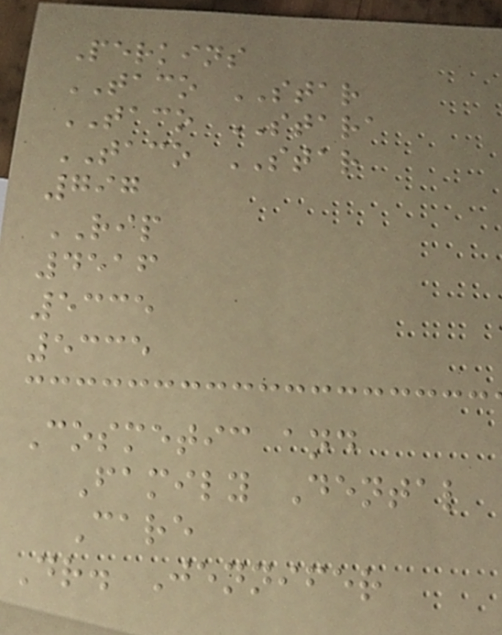Perkins
TACO STAR
TACO STARA
TACO STAR
797
RIP
4516
5335
5335
Cosmetic and
Family Dental
Care
Dr. Jennifer
